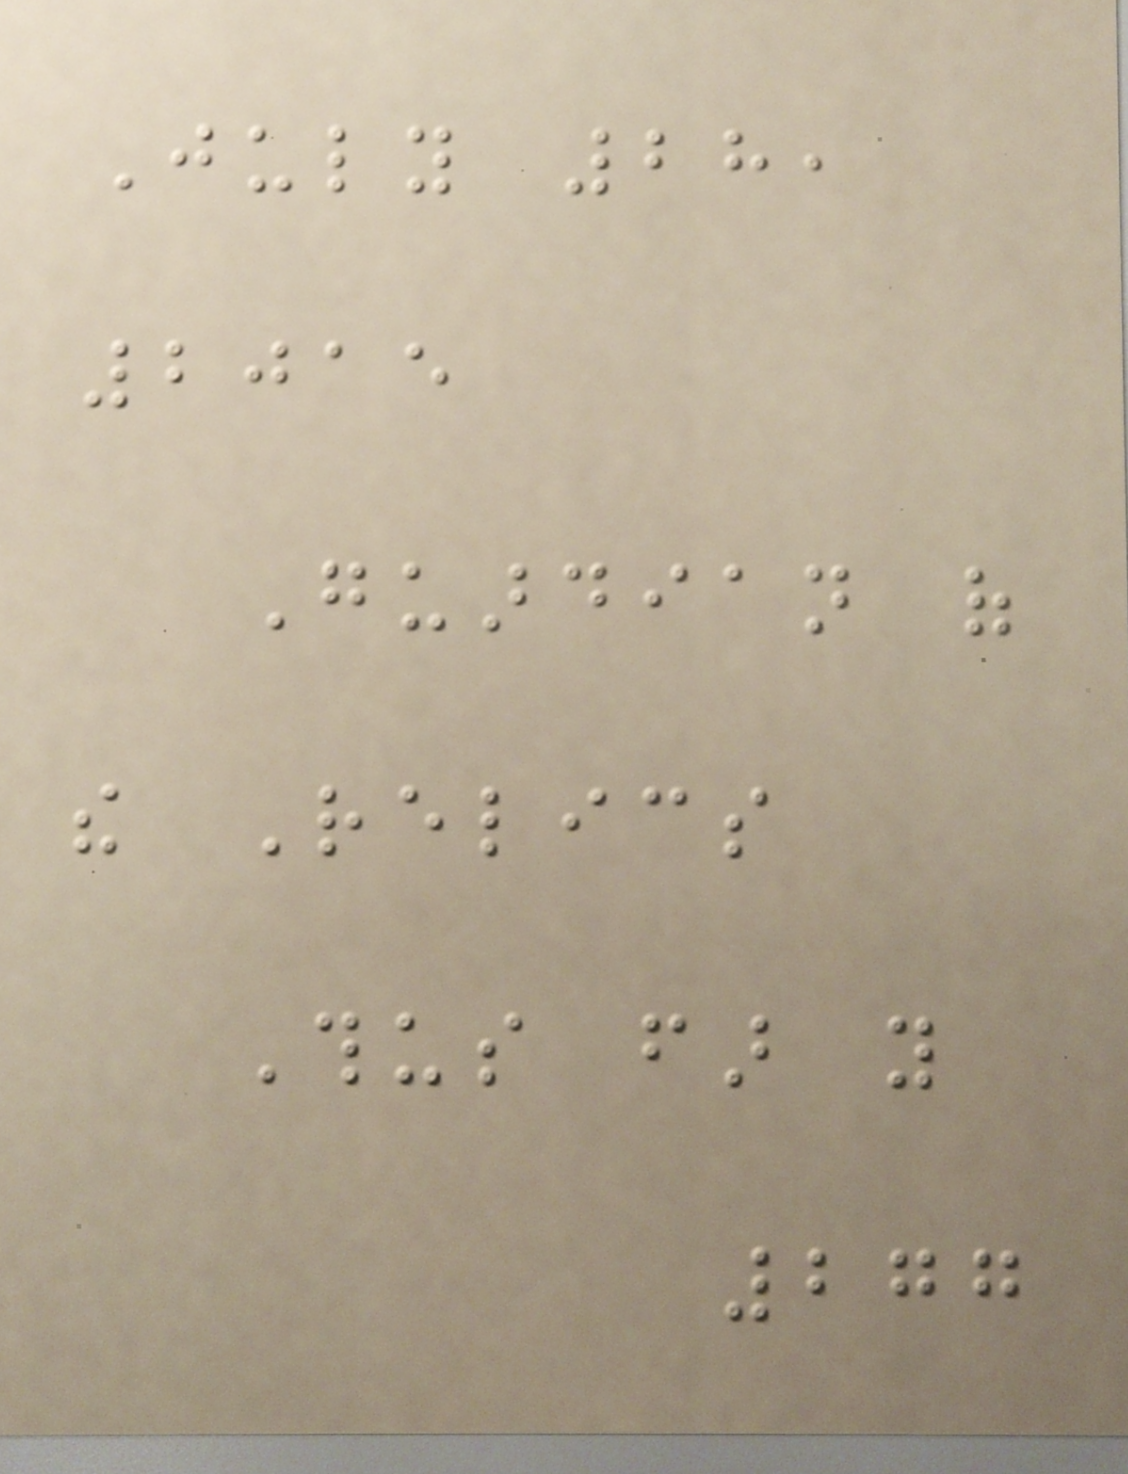July 28,
2015
Guardian of
the Relics
Thus far you
277
